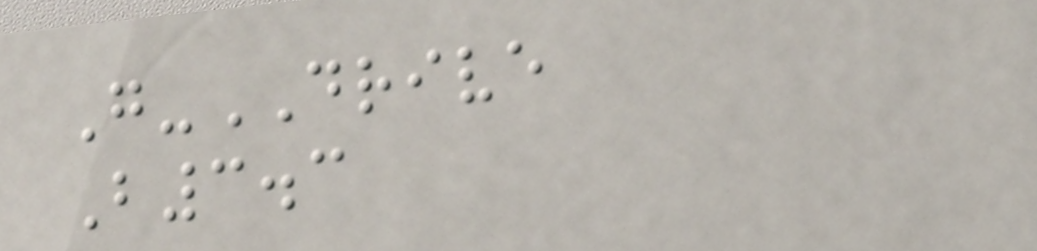G-DRIVE
B3.3
